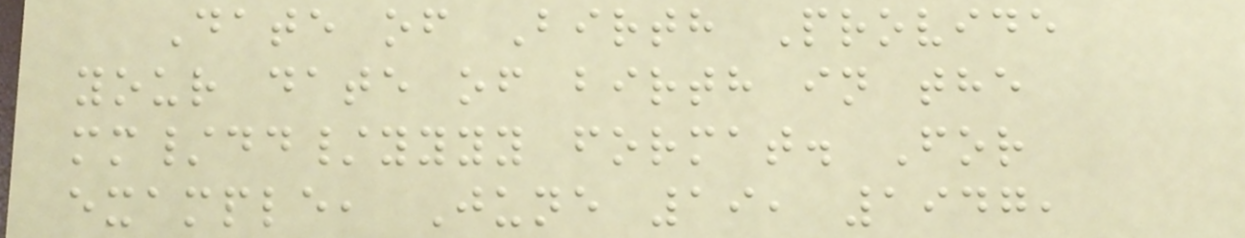Date of Birth Provide
your date of birth in the
mm/dd/yyyy format. For
example, June 19, 1947,
